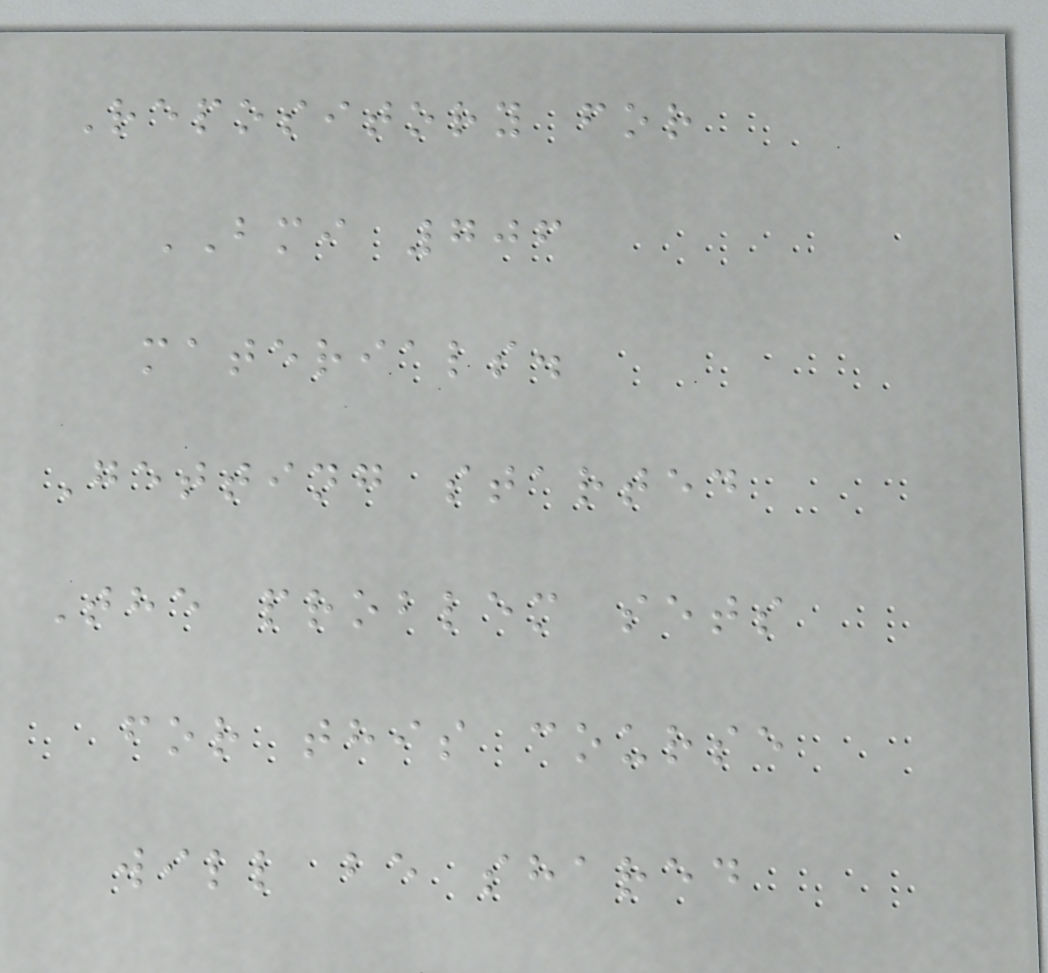Repository for
BMI 706
materials.
Getting started
The problem sets
for this course
will be shared
